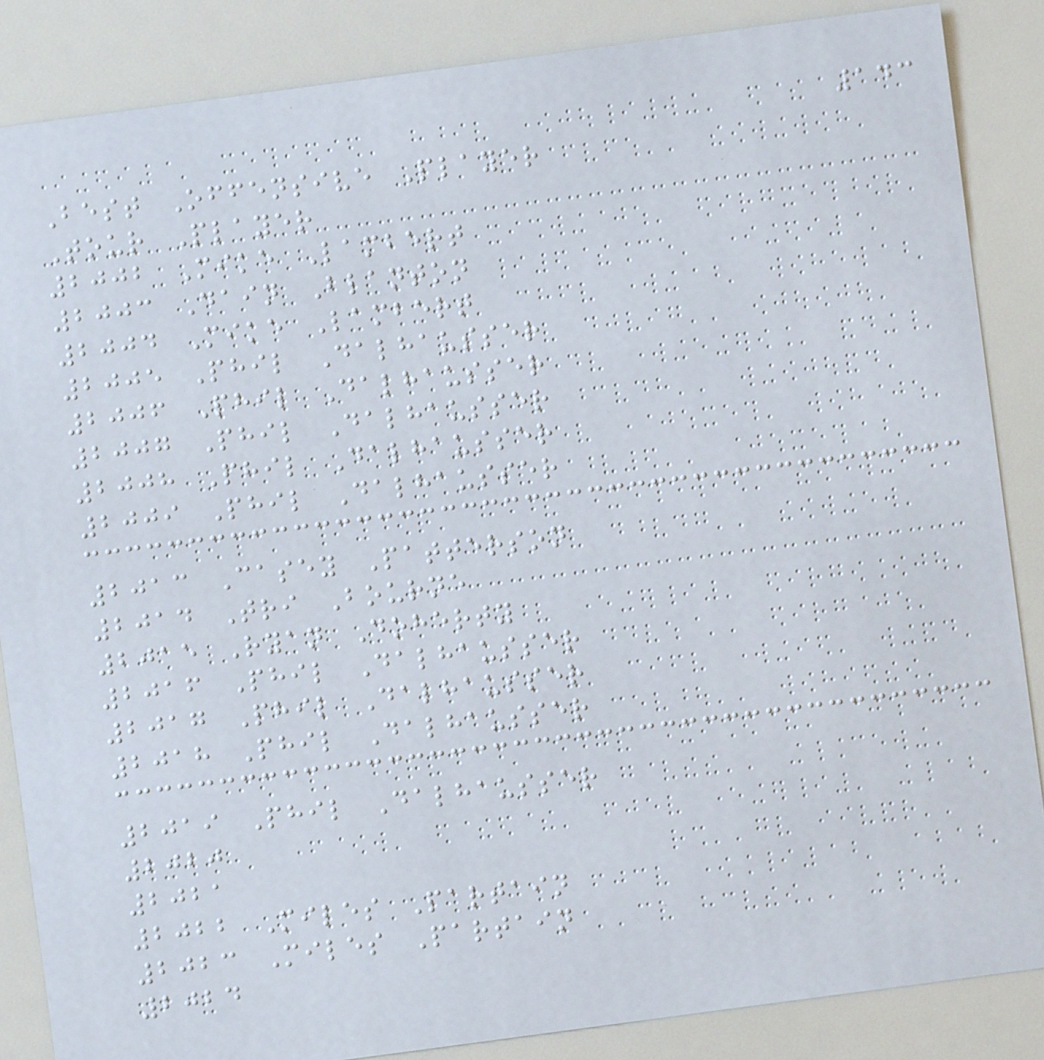143
Best Offensive Player
Tour Player
2002 Mike Lambert
2003 Dain Blanton
2004 Mike Lambert
2005 Phil Dalhausser
2006 Phil Dalhausser
2007 Phil Dalhausser
2008 Phil Dalhausser
2009 Phil Dalhausser
2013 Casey Patterson
2014 Tri Bourne
2015 Ryan Doherty
2016 Phil Dalhausser
2017 Phil Dalhausser
2018 Phil Dalhausser
2019 Phil Dalhausser
2020
2021
2022 Miles Partain
2023 Miles Partain
2024
